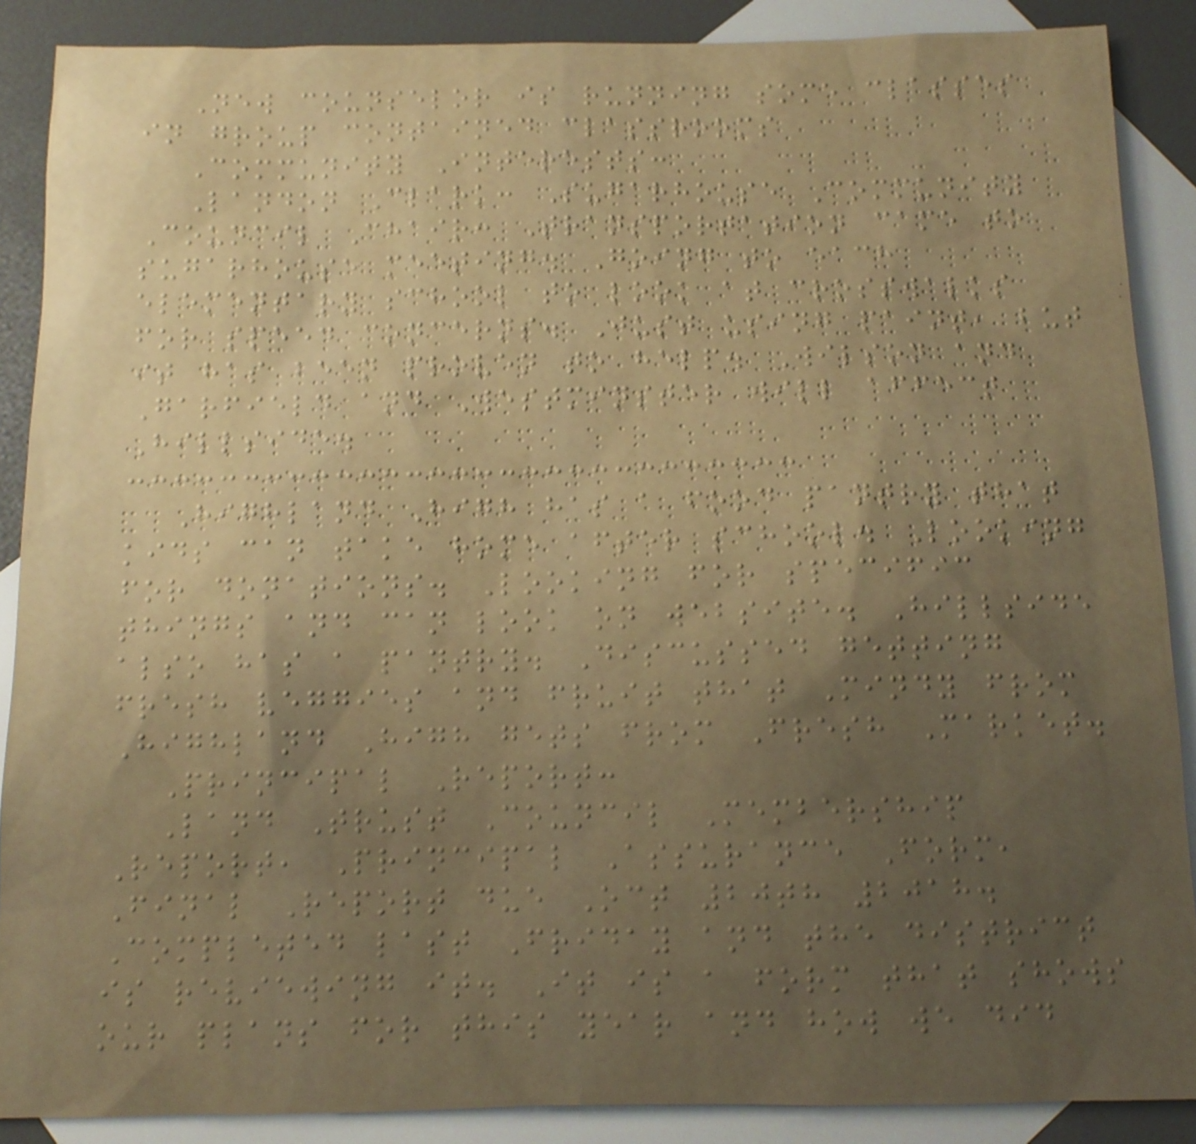New counselor is running some classes
in group contained classrooms
Community Interests:
Landon Clark: Sugarhouse Community
Council Chair: Transportation came to
sugarhouse meeting. Going to each
elementary school to look at crosswalks
for speed concerns. Just using paint, but
it has been proven to help. Wilson and
Garfield and Westminster will affect
Hillside.
Highland High has a food pantry that
kids can take home after school. Looking
for donations. Looking for specific
things and can look on website. Hillside
also has a pantry. Discussed getting
fresh veggies and fruit that Mindy from
Highland High gets from Fresh Market.
Principal Report:
Land Trust Council Membership
Report, Principal Assurance Form,
Final Report due Oct 20th 2018.
Completed last Friday and the district
is reviewing it. It is a form that shows
our plans for this year and how we did
